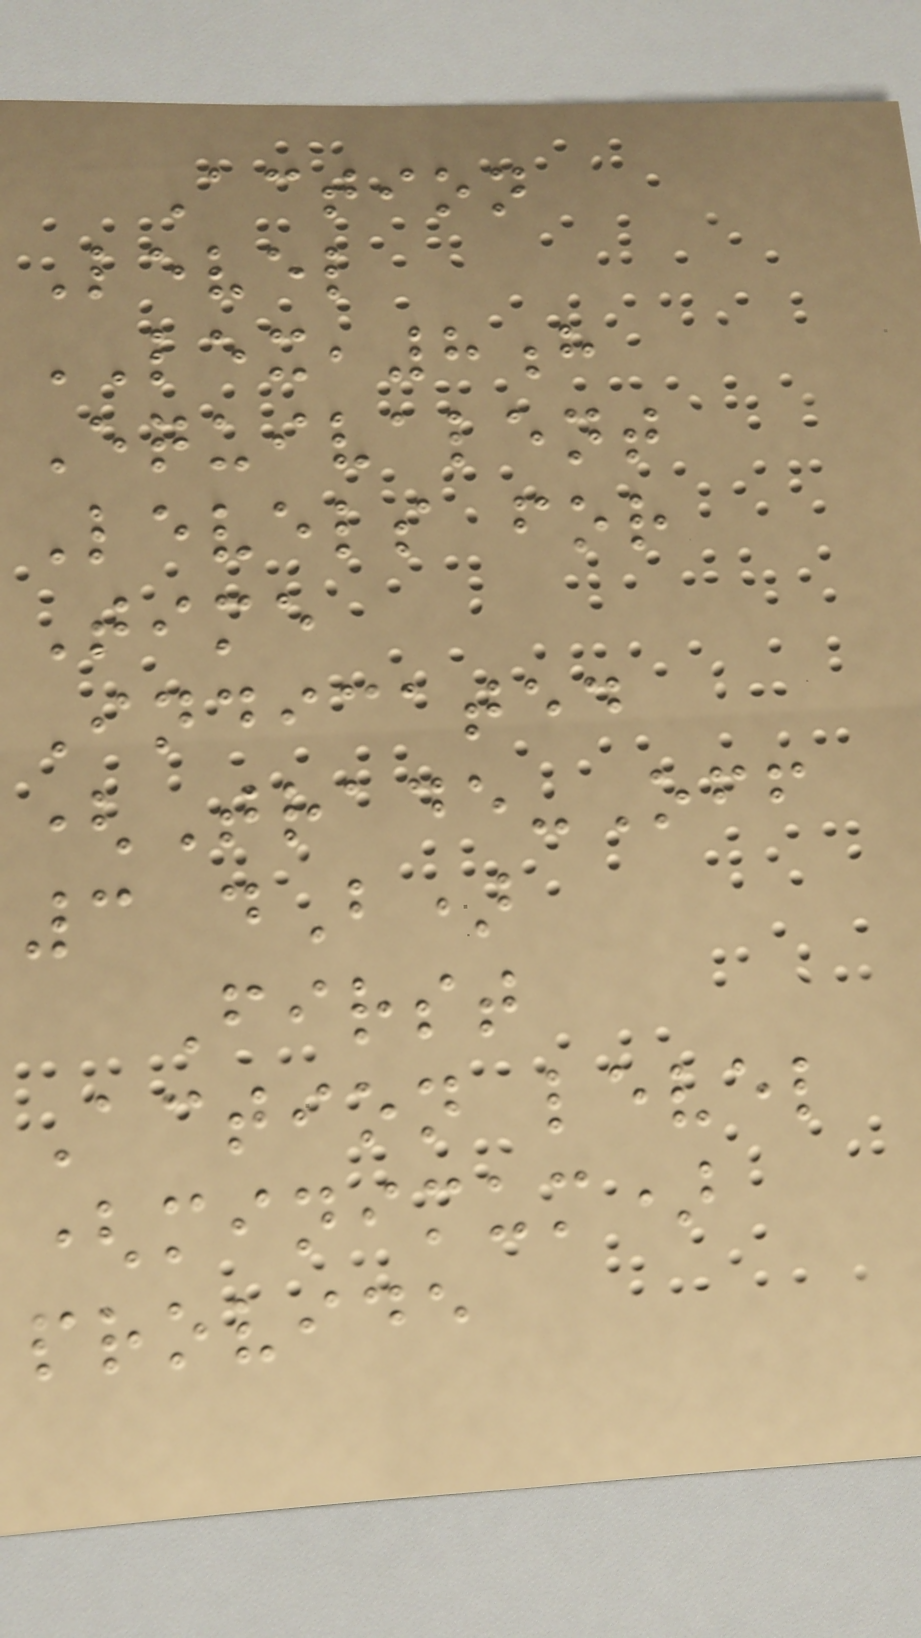Action
Level
LEX,8h
Equivalent
Levels for
Time
Indicated
(Trade-Off
3 dB)
First
Action level
(minimum)
provide
